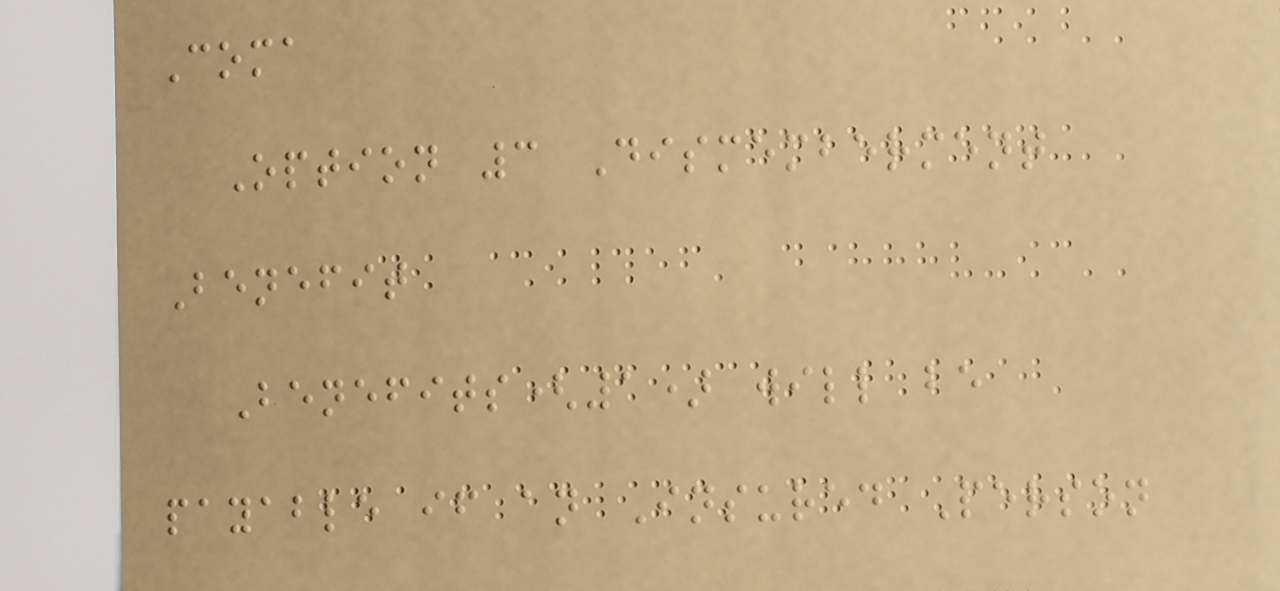Coma
Option 3 Dismemberment
Benefit
Benefits(1) will be
payable if an Insured Person
